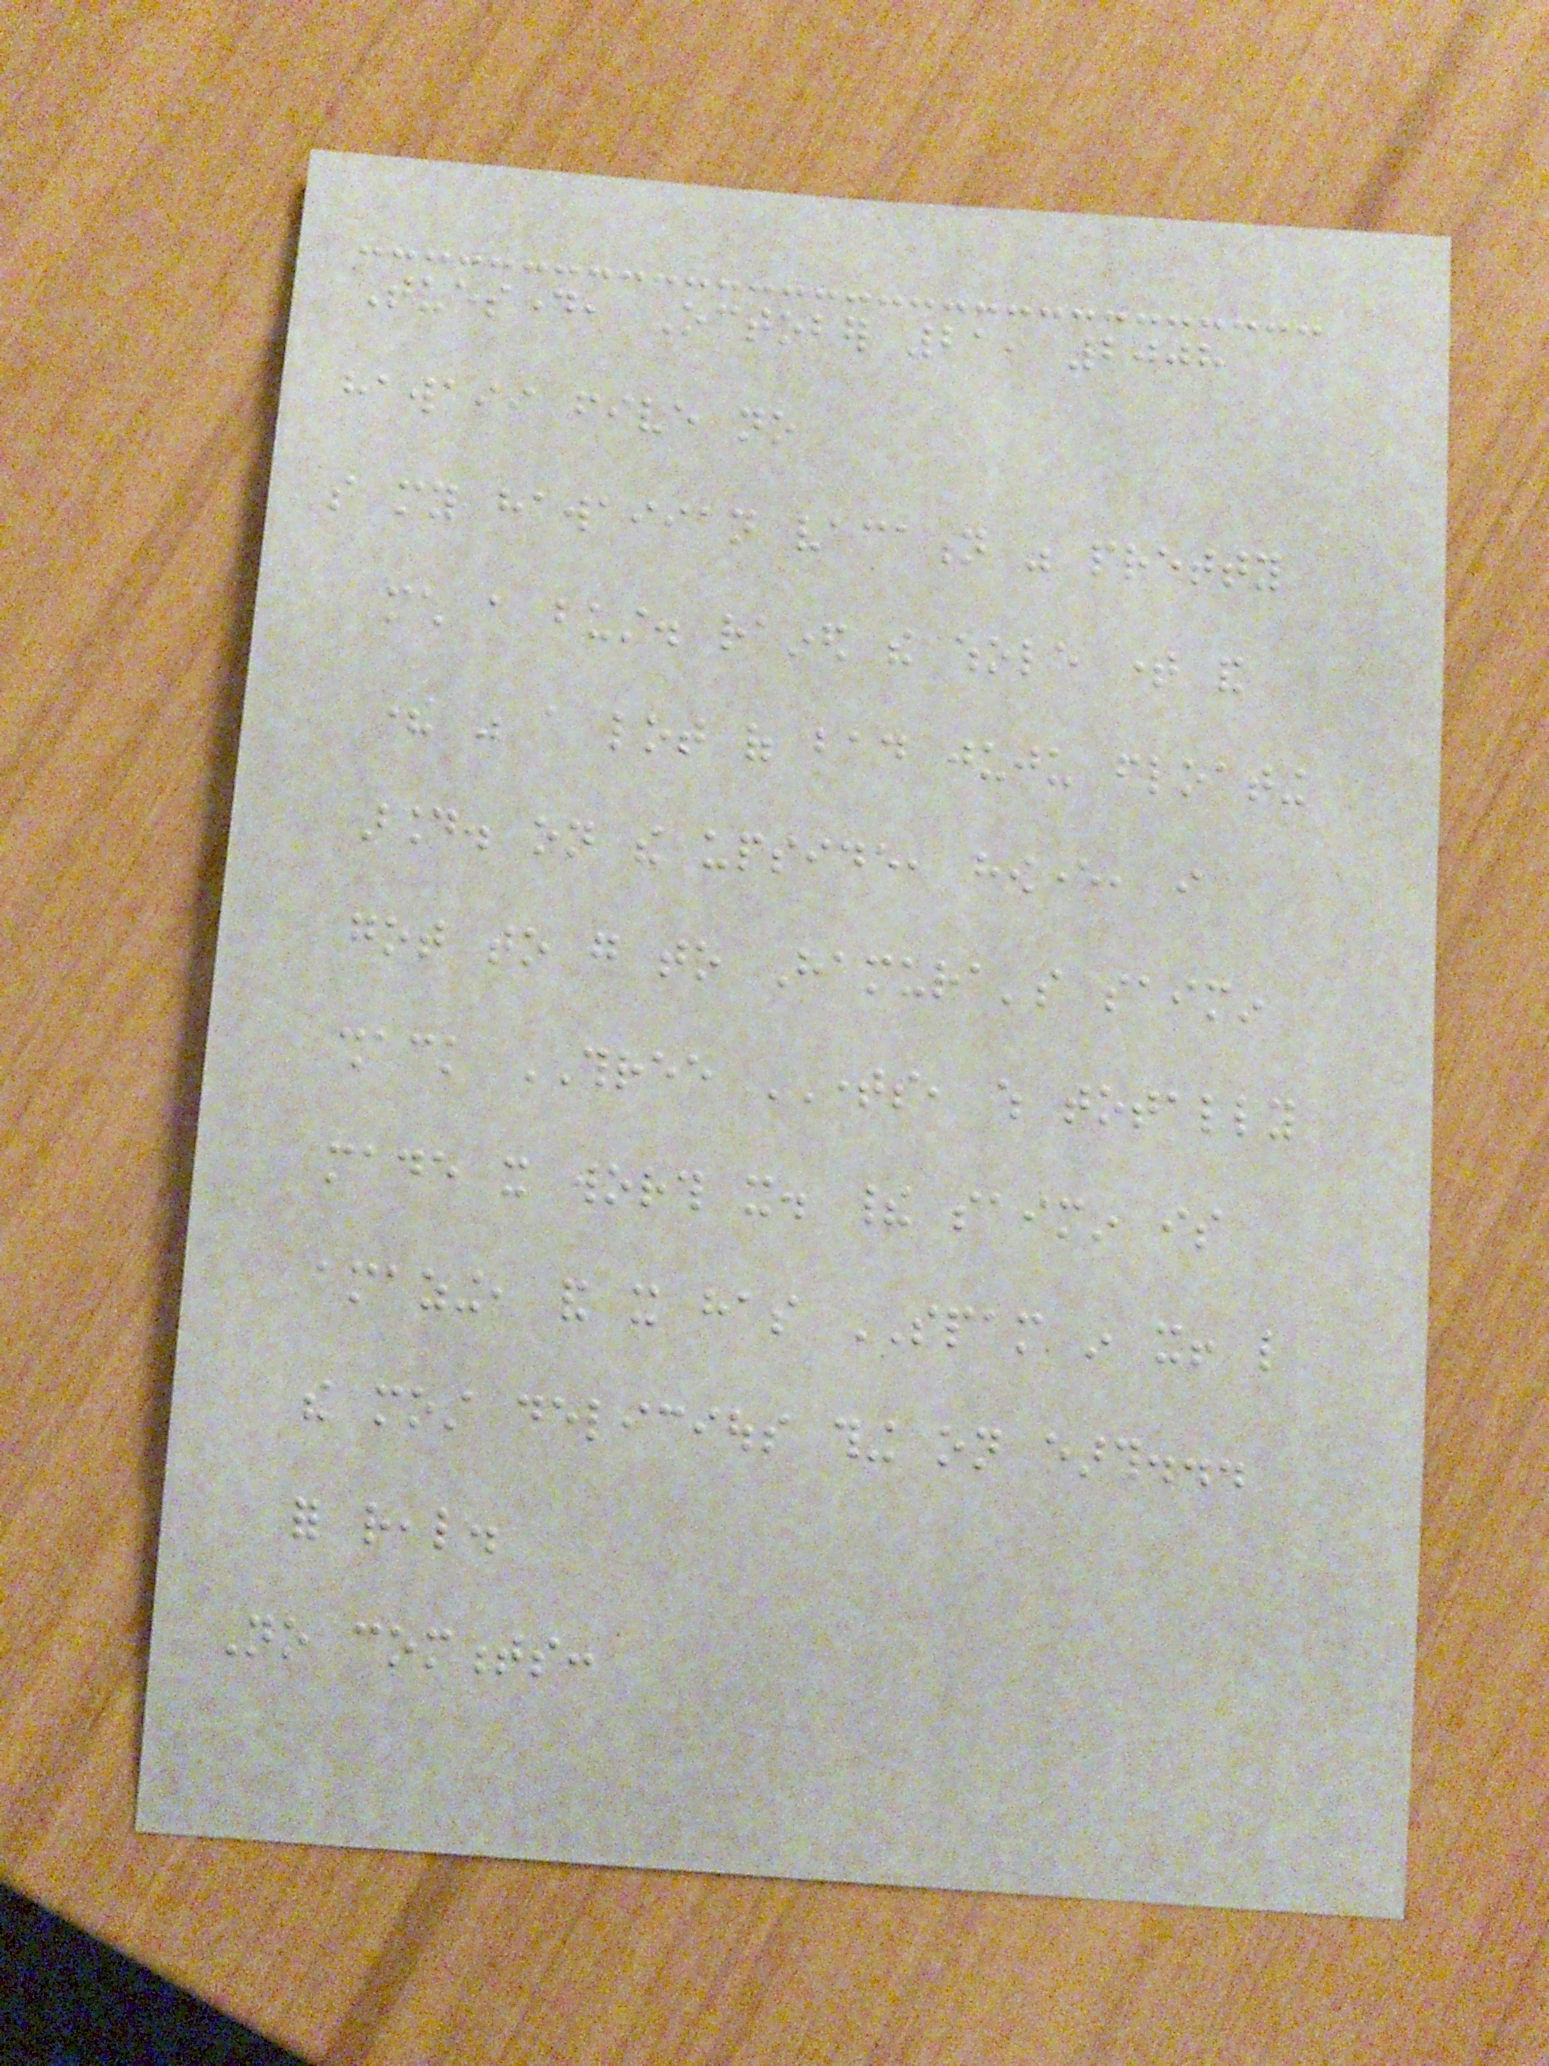Tuesday, October 21, 2008
hawaii five no
so my hawaiian vacation was pretty
much a bust. rained the whole time and
there was a lot of bad juju floating
around. on the upside, however, i
got to go to Hamura's saimin
shack THREE TIMES, which totally
made it worth it. their saimin is
amazing, and it has SPAM in it! like
the most delicious thing on earth...
for real.
No comments:
